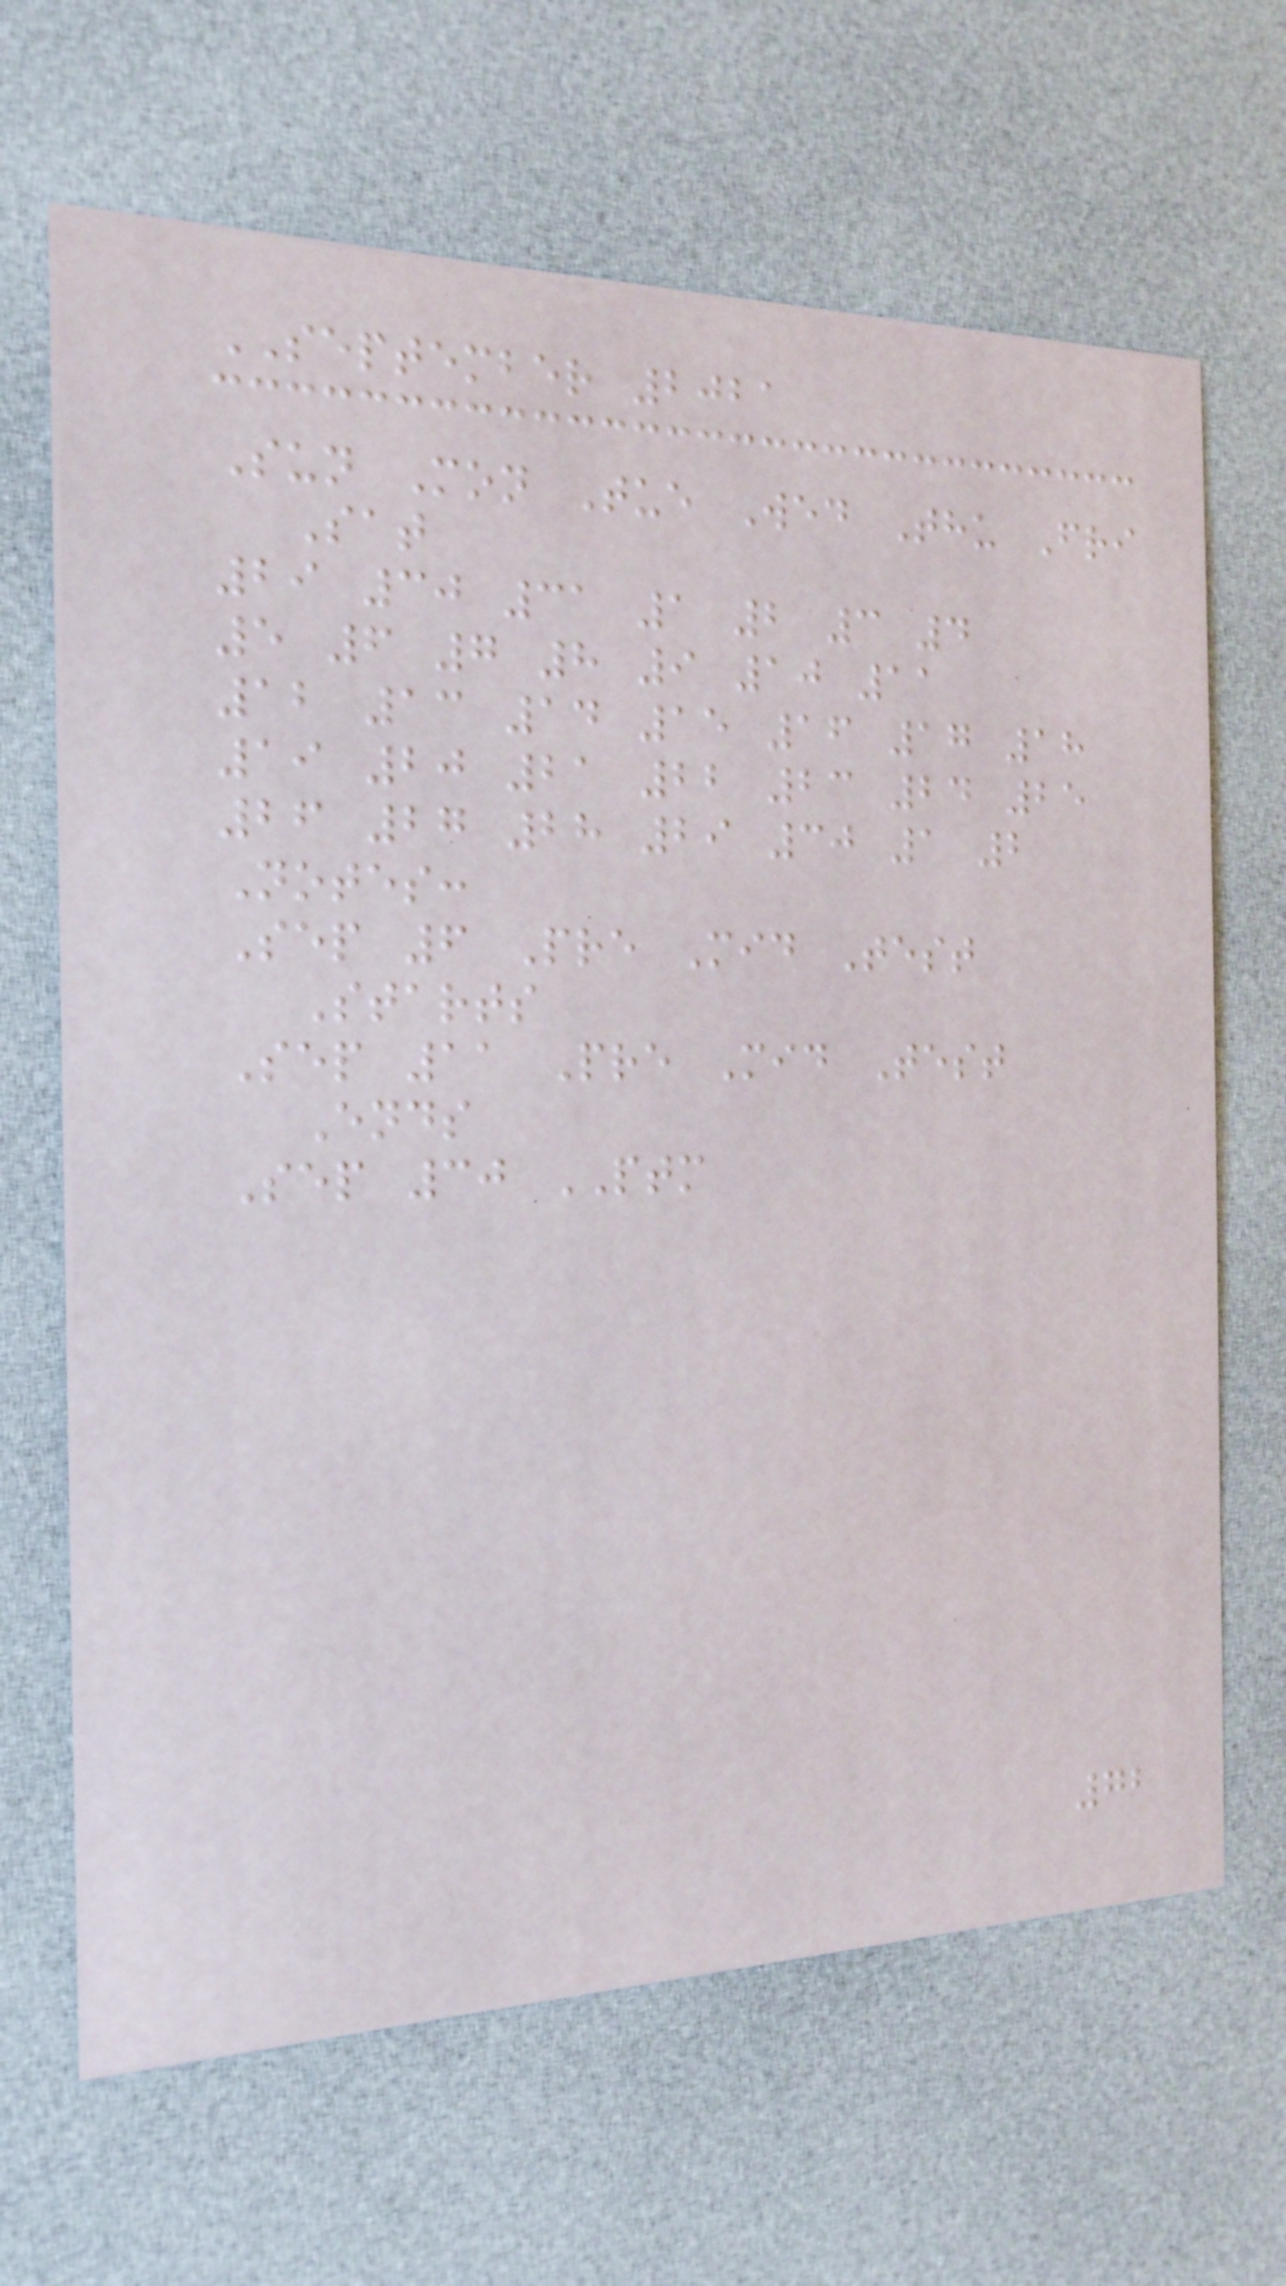SEPTEMBER 2021
Sun Mon Tue Wed Thu Fri
Sat
29 30 31 1 2 3 4
5 6 7 8 9 10 11
12 13 14 15 16 17 18
19 20 21 22 23 24 25
26 27 28 29 30 1 2
Notes:
Sep 6 Pre Mid Test
Starts
Sep 11 Pre Mid Test
Ends
Sep 30 PTM
72
